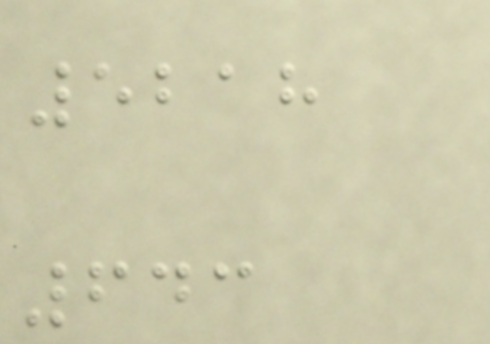5218
643
